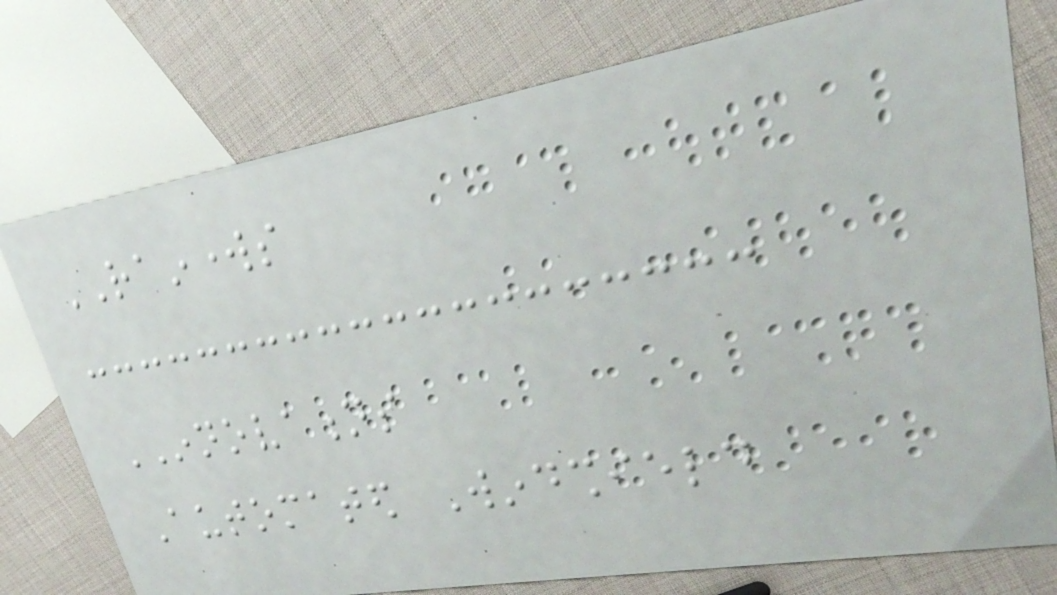RAINWORKS
INNOVATIONS
Automated Windshield
